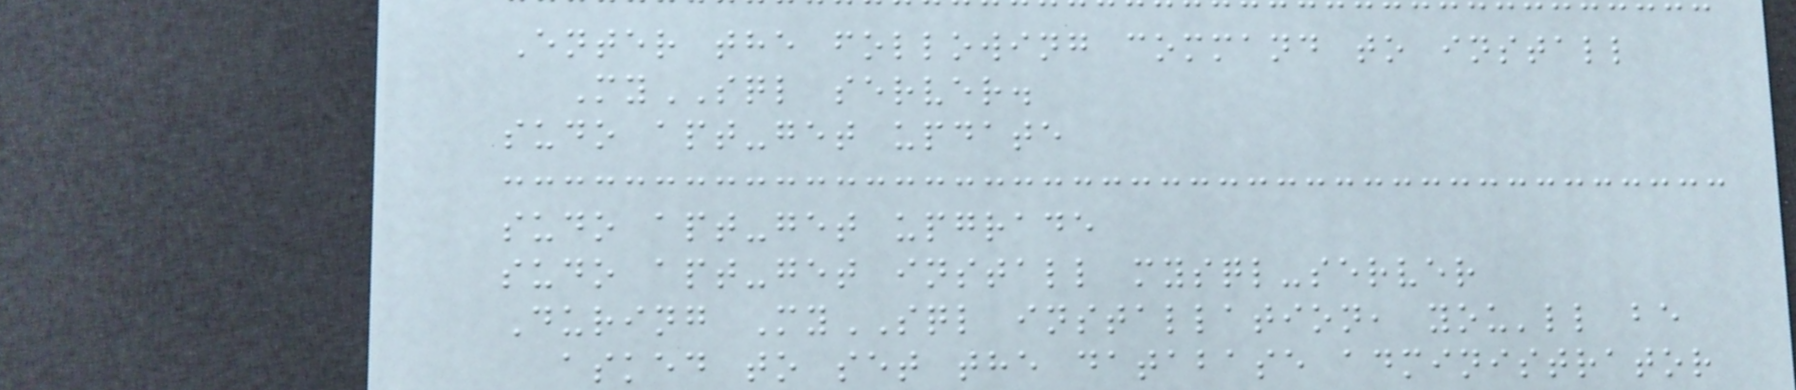Enter the following command to install
MySQL server.
sudo apt-get update
sudo apt-get upgrade
sudo apt-get install mysql-server
During MySQL installation, you'll be
asked to set the database administrator
